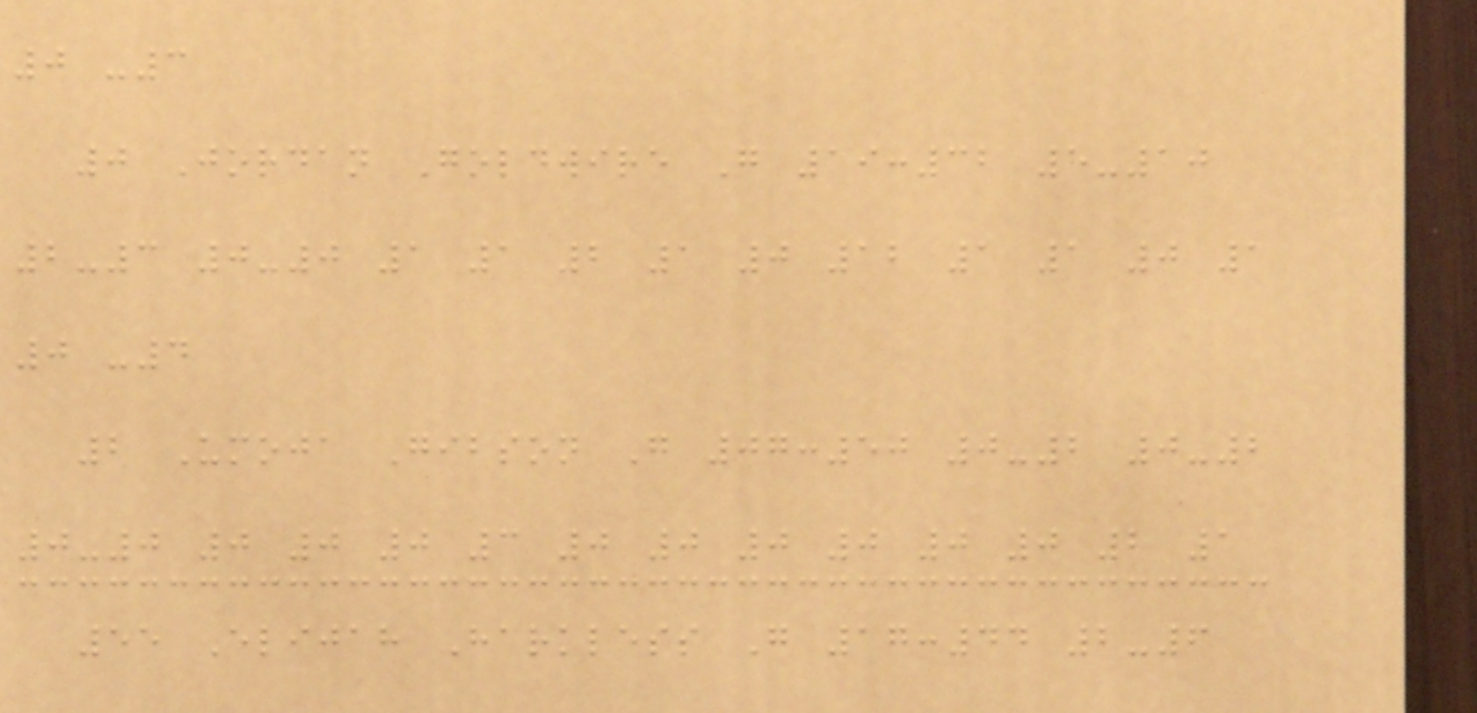0 -3
0 Jordan Goldwire G 19:32 5-10
2-3 0-0 1 1 2 1 0 12 1 1 0 1
0 -4
2 Umoja Gibson G 07:50 0-2 0-2
0-0 0 0 0 3 0 0 0 0 0 0 2 1
55 Elijah Harkless G 17:44 2-6
